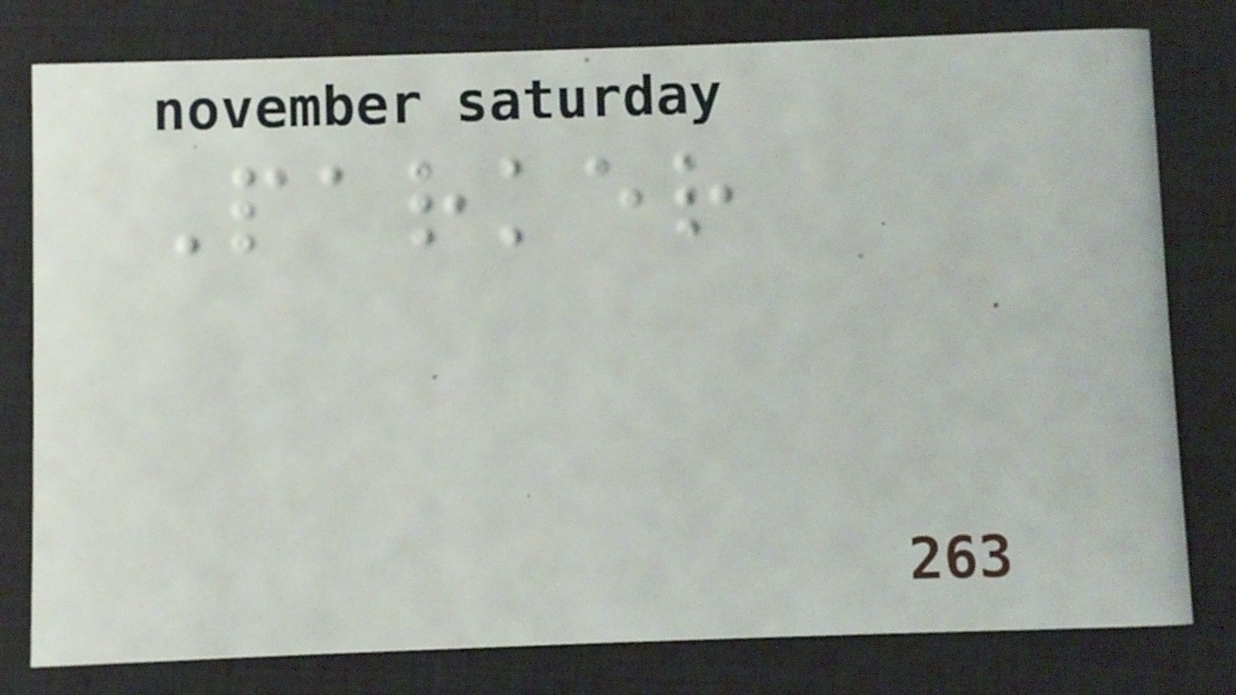Parker
